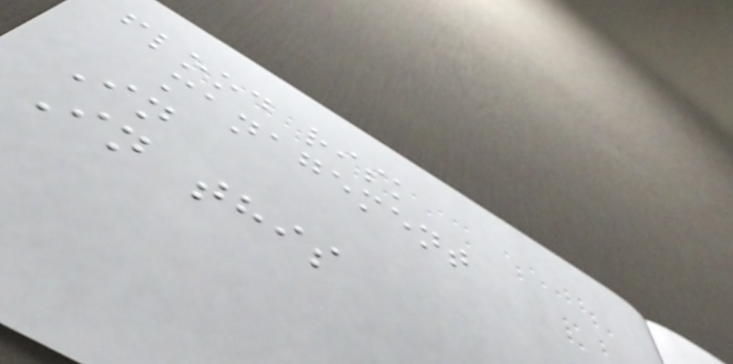flood risk
management
In
In this
